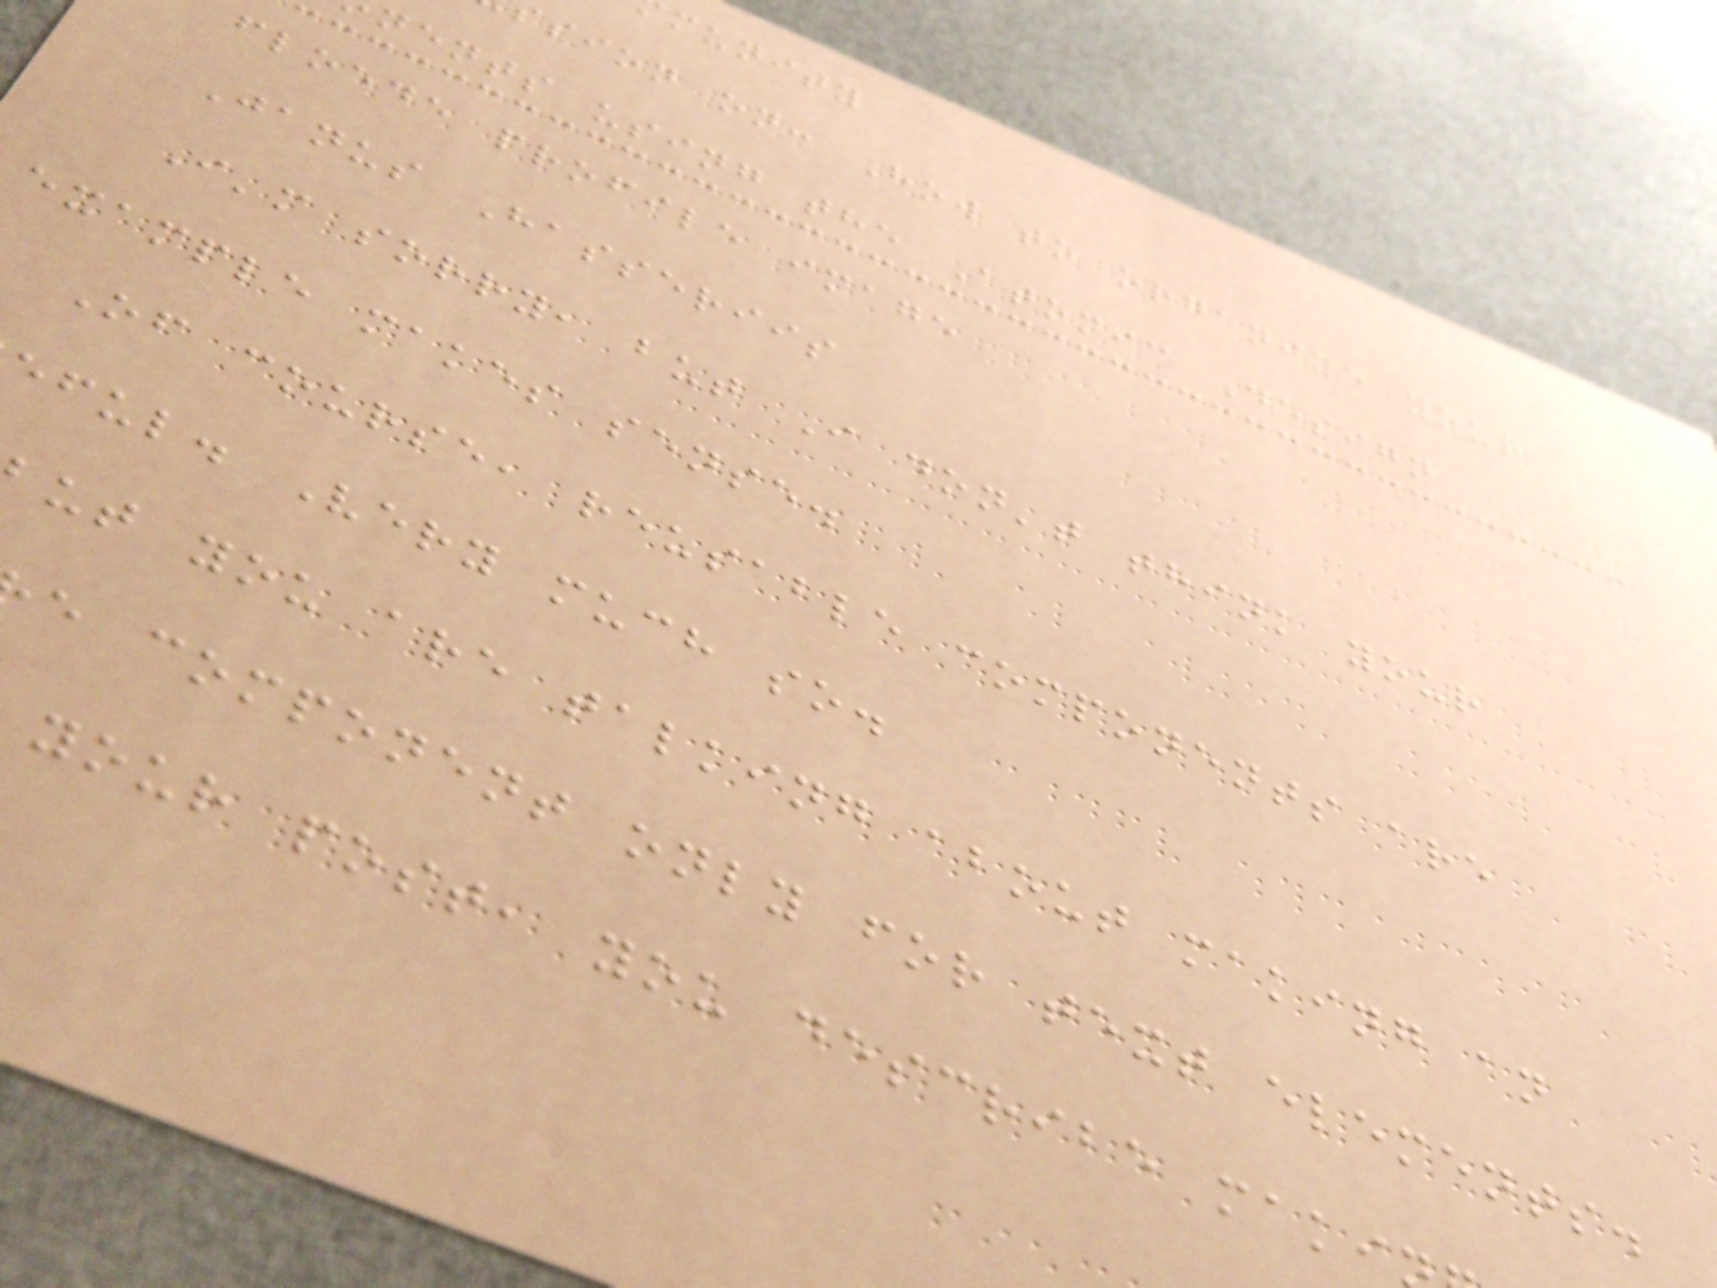munity
sion on: How to organize your
nents using the Atomic Design
floede profile image
Janus Hasseriis
I'm sorry, but I don't think your
example makes sense.
Of course, reusable components are
eful. Very much so.
ut you are talking about making an
e component only for text elements.
your post, you describe maki
